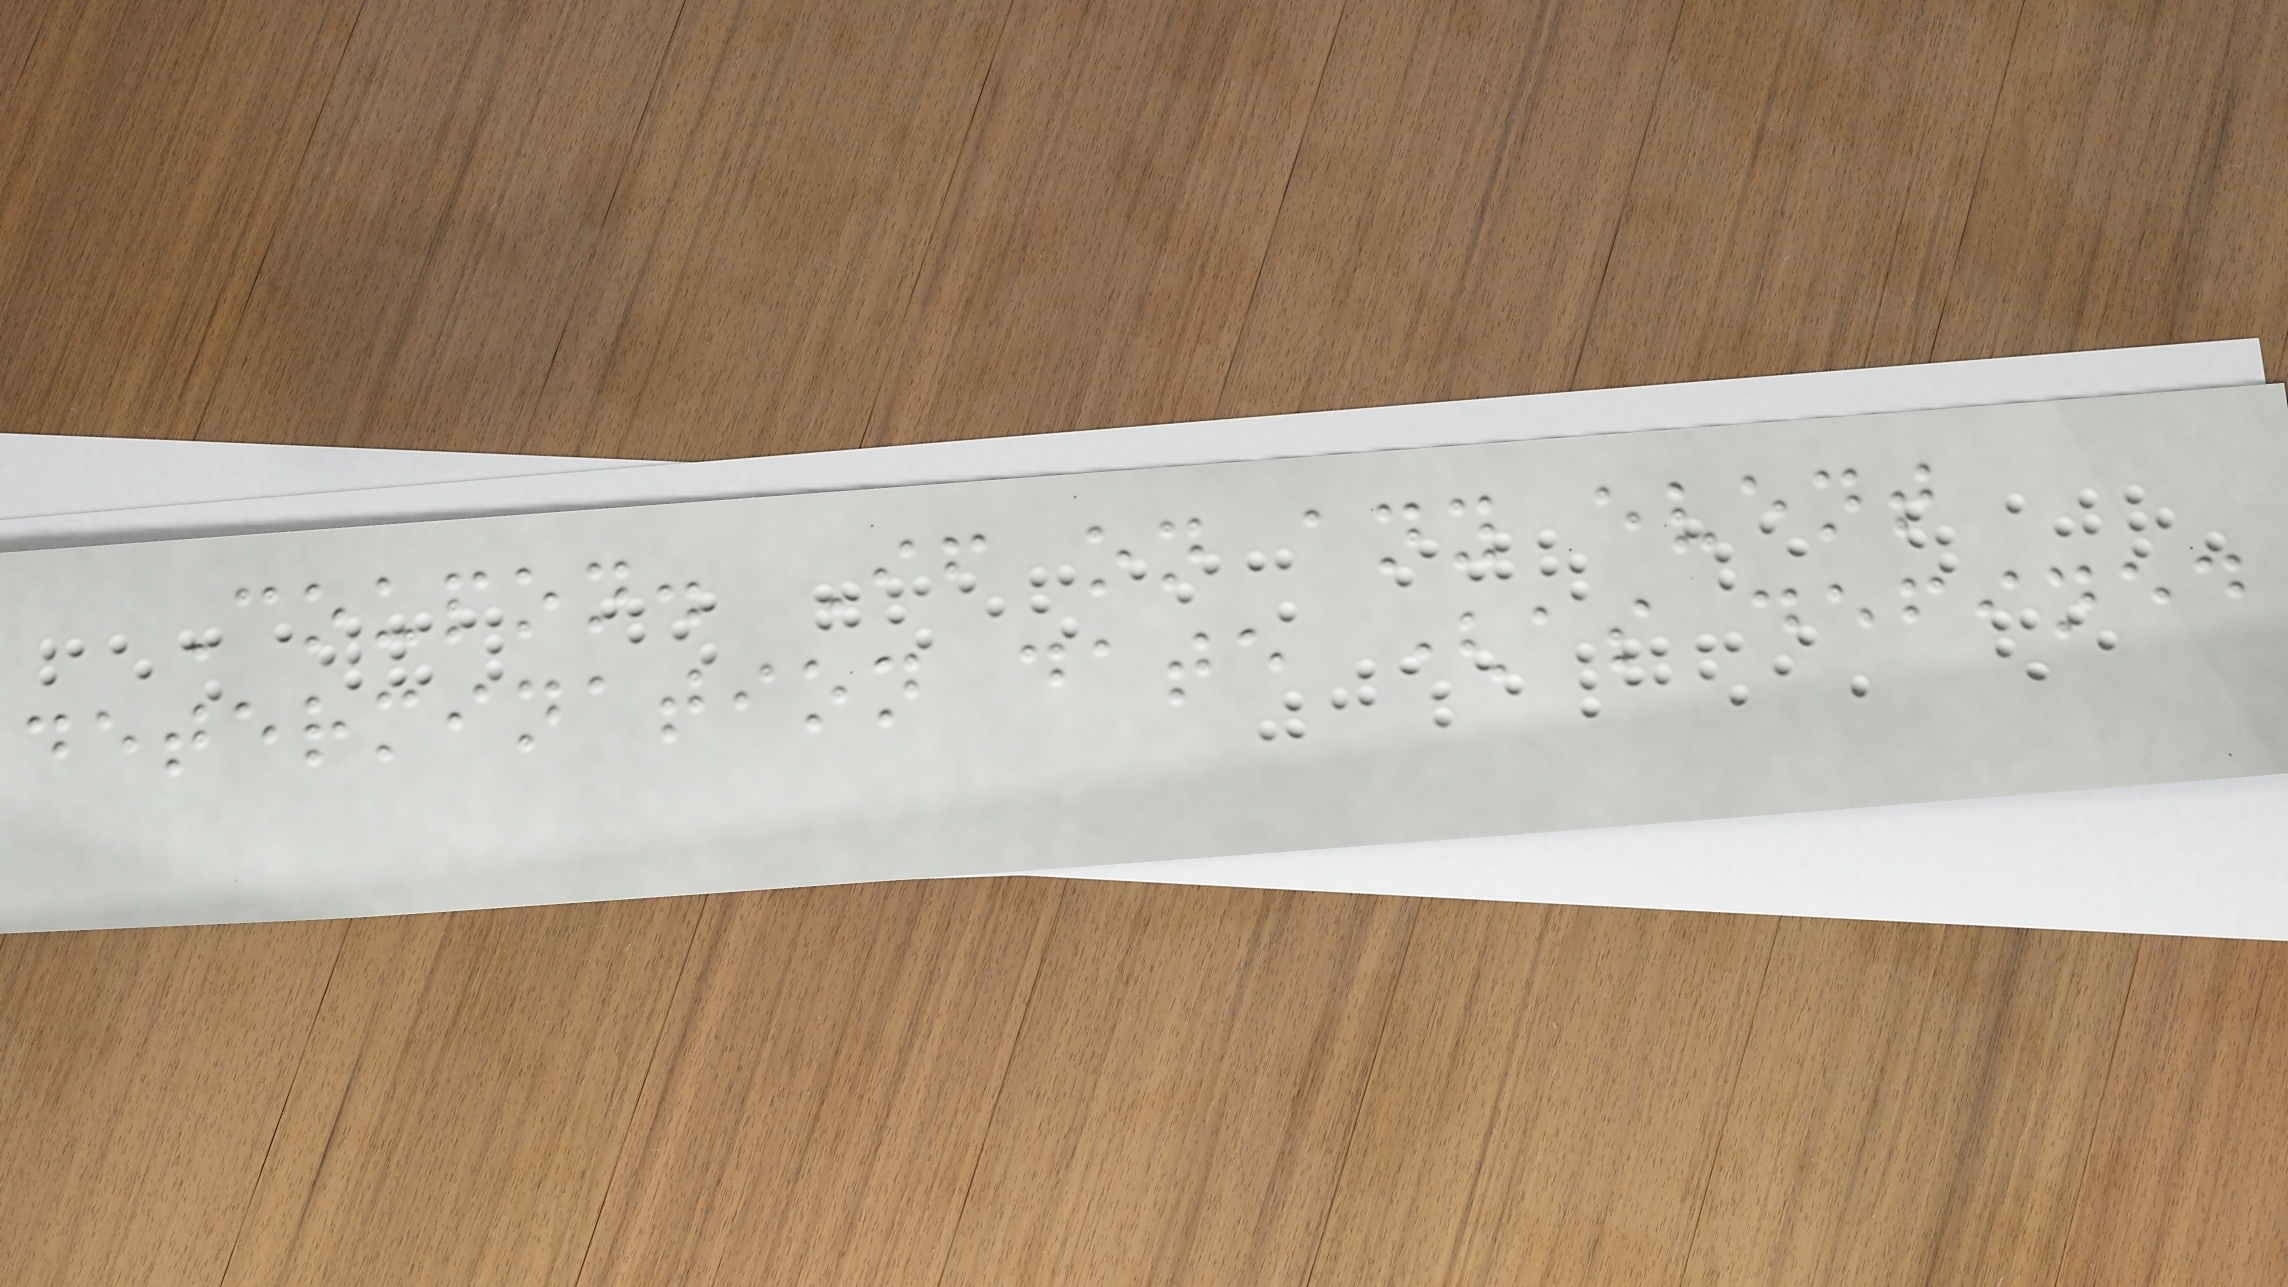Coupon. If on any event
determination date (as defined
